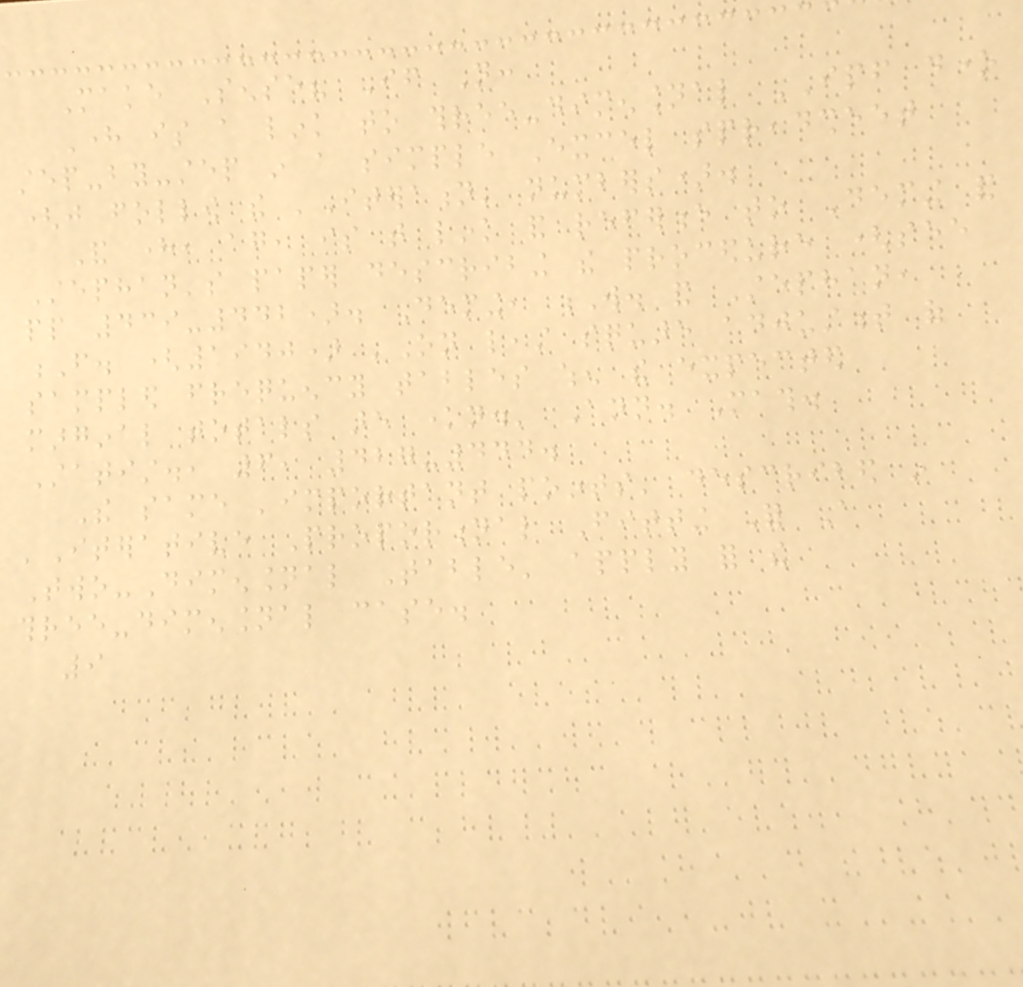Make Sense? If Not:
Here is a link to three-dimensional IPF done
step-by-step in a simple Excel spreadsheet
(just follow the 'Iteration' numbers).
And here, again, is that link and reference to Deming and
Stephan's paper describing the procedure (see
pp 439-442). Deming, W. and Stephan,
F. (1940) 'On least square adjustment of
sampled frequency tables when the expected
marginal totals are known.' Ann. Math.
Statist., 6, 427-444.
The same 'important points' described in
'Iterative Proportional Fitting For A
Two-Dimensional Table' apply for the
three-dimensional case.
9
